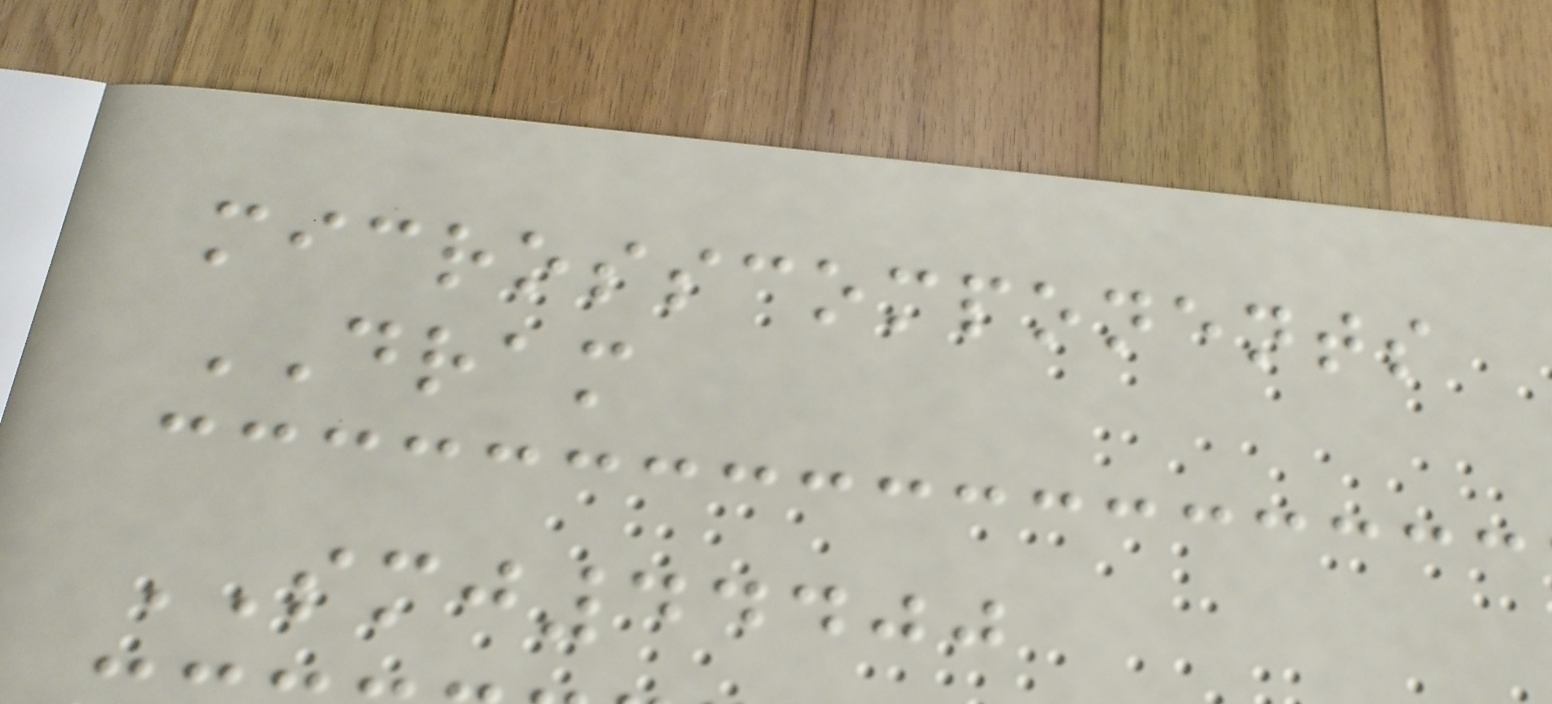microsscomponents
DRAM
SMJ44400
